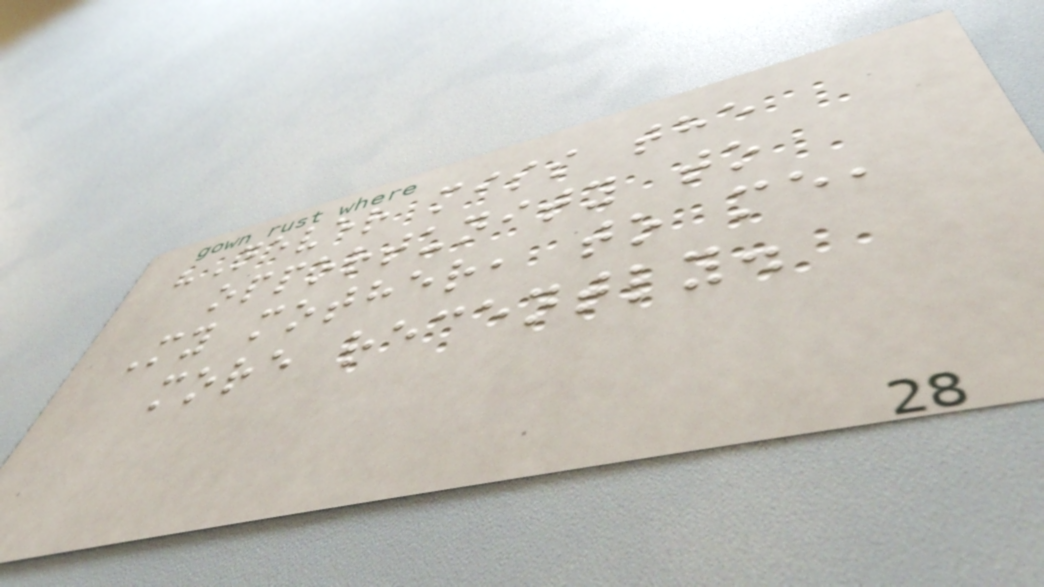"Never miss the
opportunity to
My mother, to me,
more recently.
